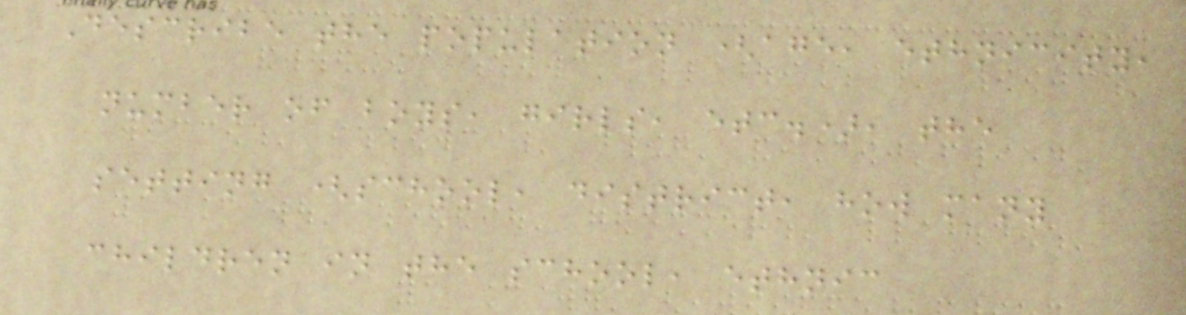Describe the population (age, ethnicity,
number of boys, girls, etc.), the
setting (school, district, how many
children in the school, ethnic
